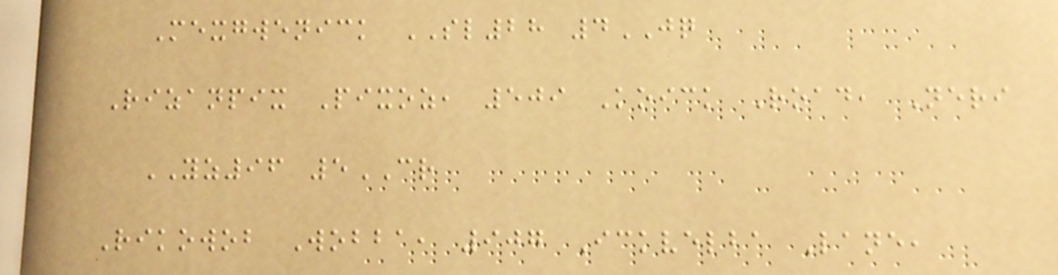Mexgwenick SL28 4JQ
Rizanpix Pixoz, 509 Koick Road, Neri
YZ96 5CR
Rikowob Wobba, 907 Ickvelba Lane,
